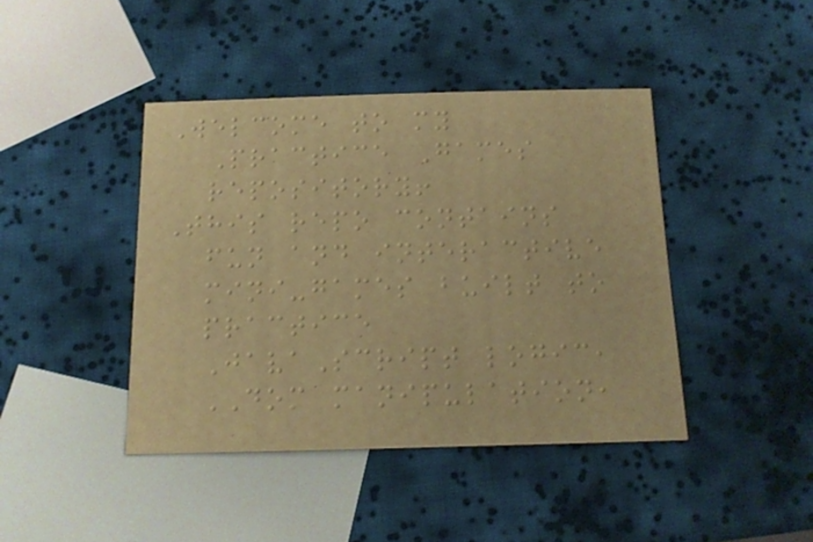Welcome to my
Practice Games
repository!
This repo contains
fun and interactive
mini-games built to
practice
JavaScript logic,
DOM manipulation,
